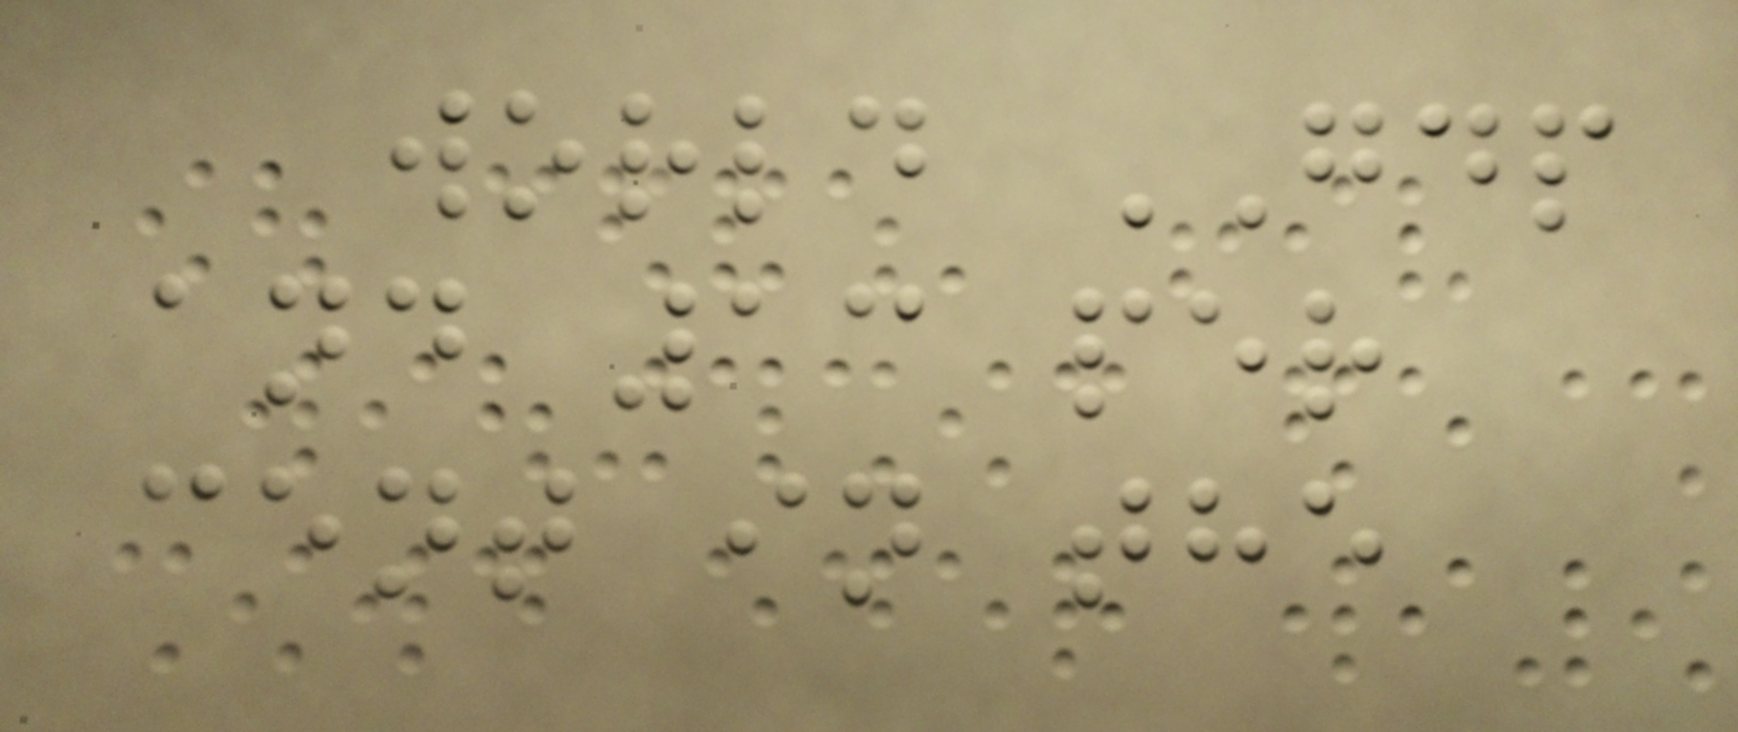world GDP
and 13 per
cent in the
